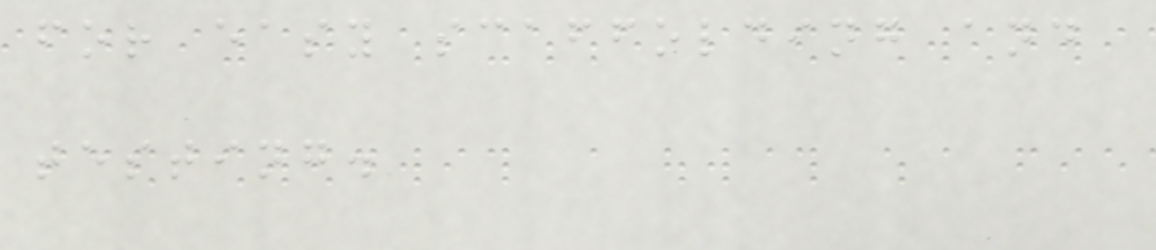for easy scaffolding and
testing.
